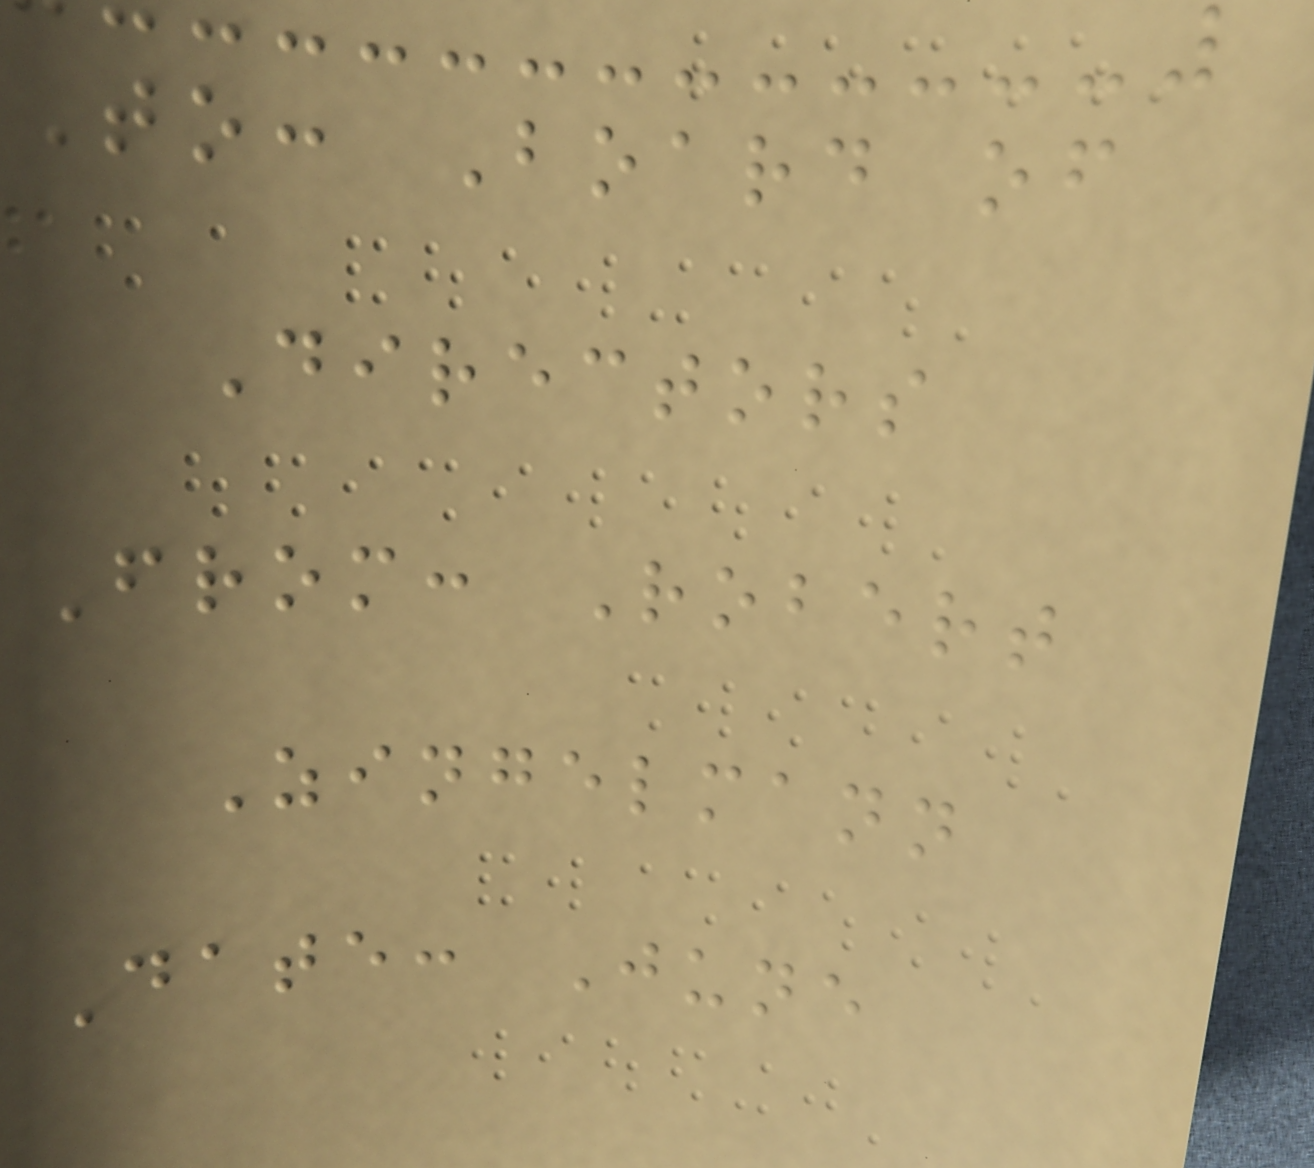To: Board of
Directors
From: Robert
Zingelmann
Date: June
